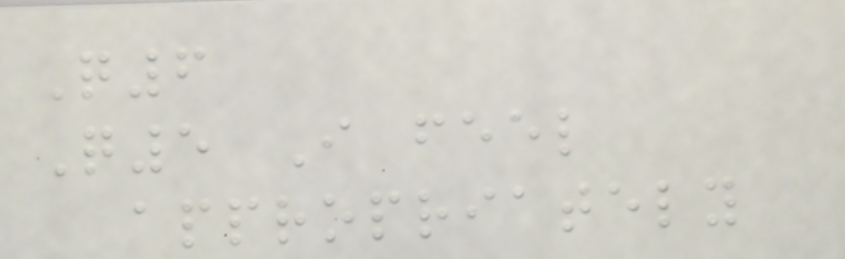Q6
Q5 I feel
appropriately
